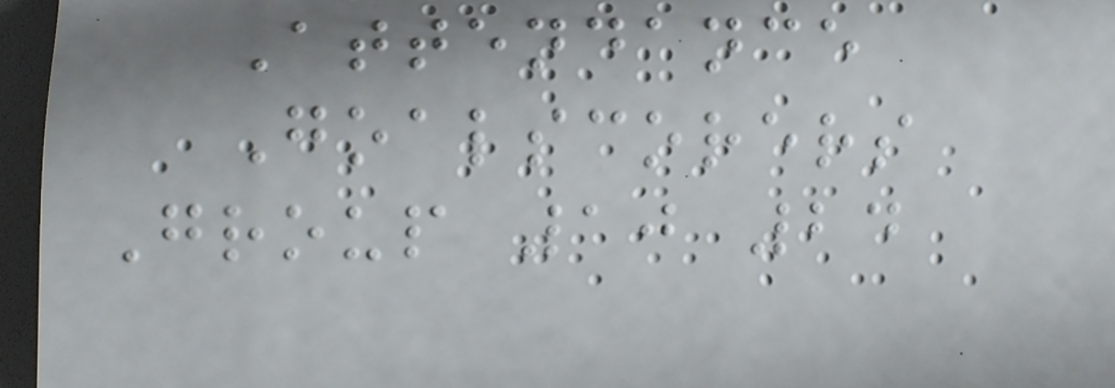Attendance
Goalscorers
Group 10 24
